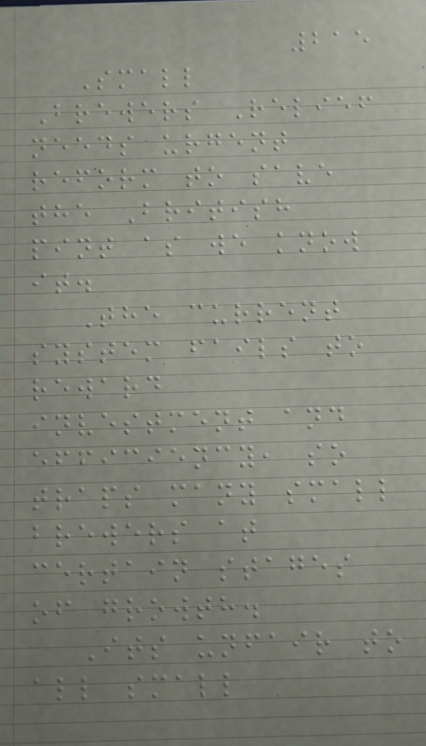215
Small
Brewers Relief
needs urgent
reform to save
the British
pint as we know
it.
The current
system fails to
reward
investment and
efficiency, so
traps many small
brewers at
certain stages
of growth.
Its unfair to
all small
